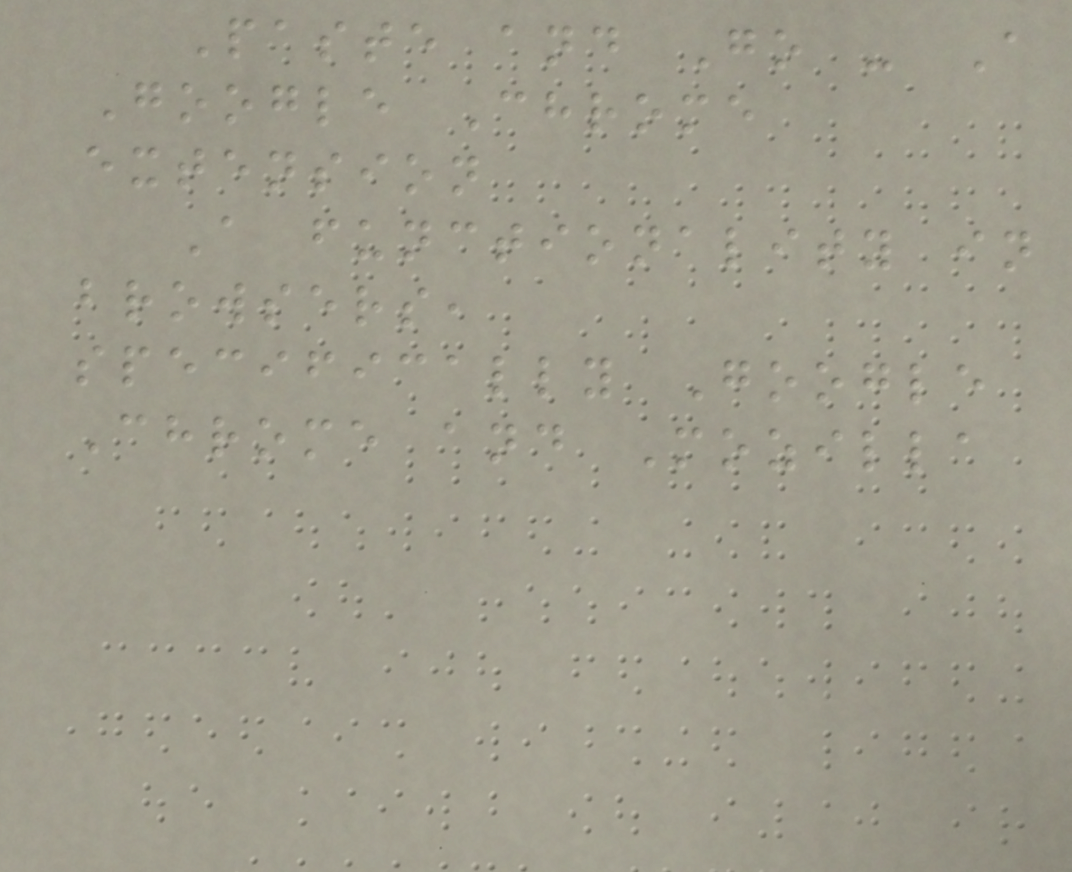Paste and Go - A
Google Chrome
extension
A functionality in
browsers,
specifically Google
Chrome and Mozilla
